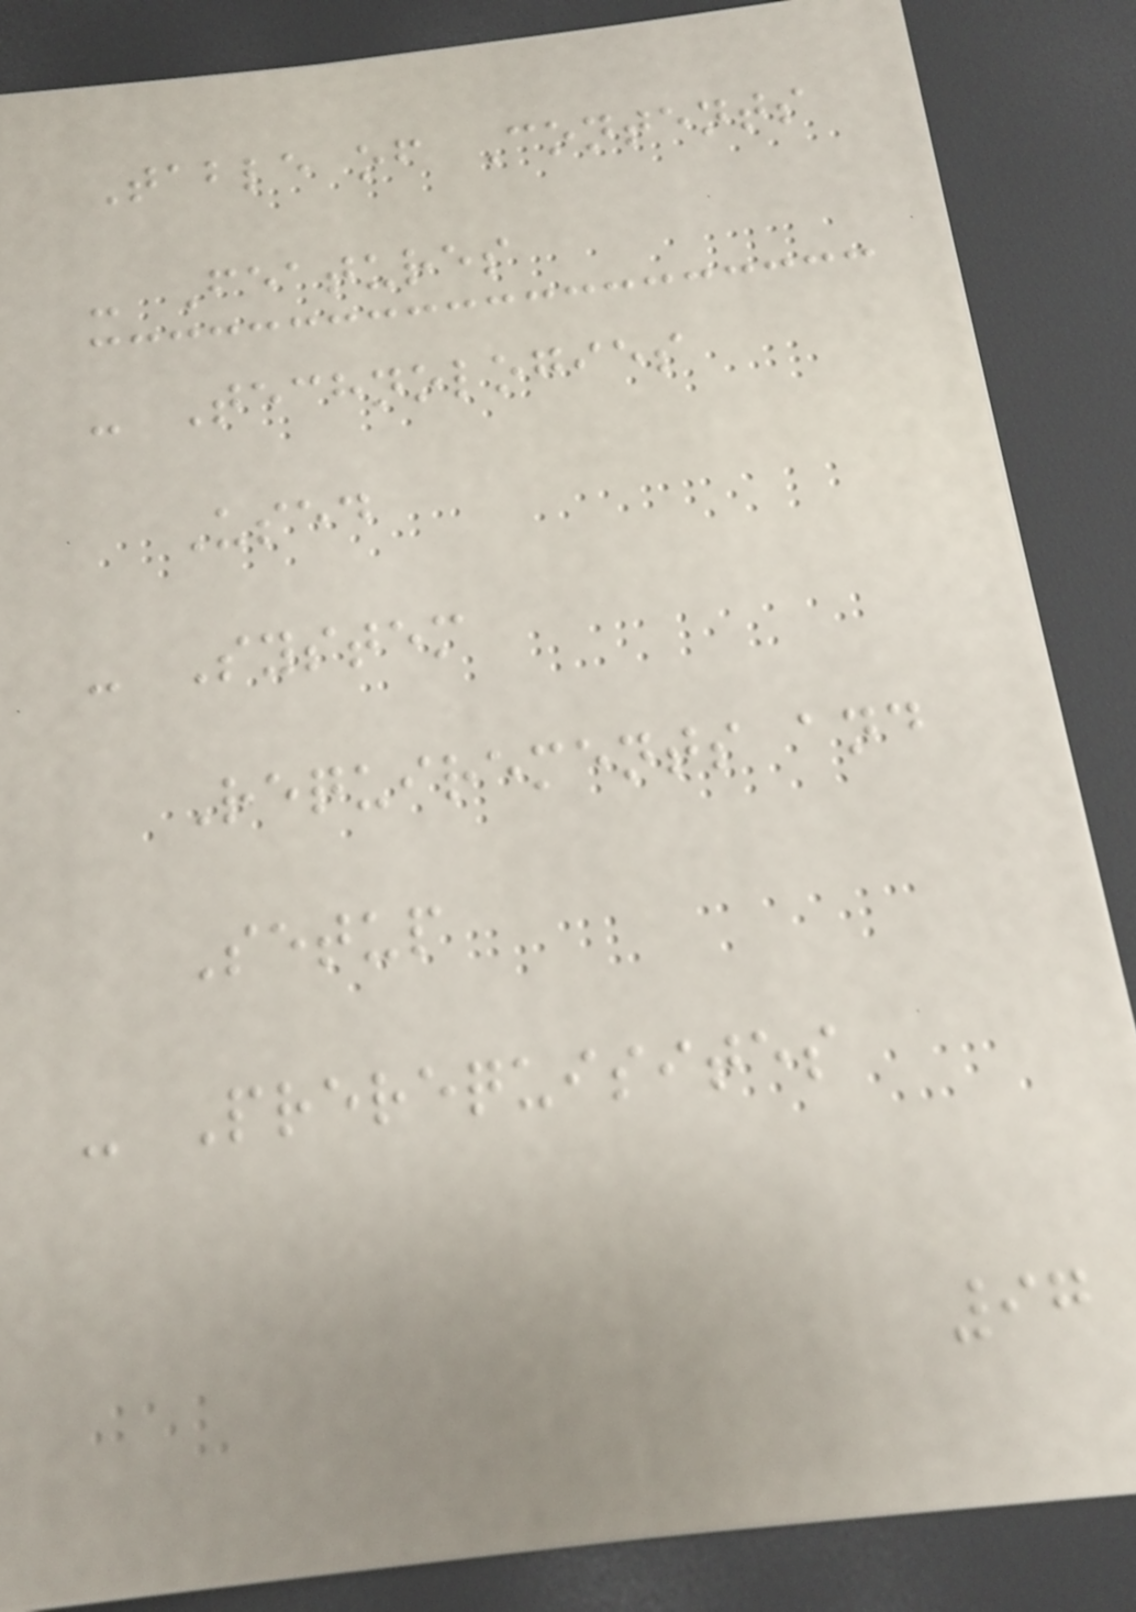Table of Contents
- Features
- Technologies
Used
- System
Requirements and
Setup
- Prerequisites
97
